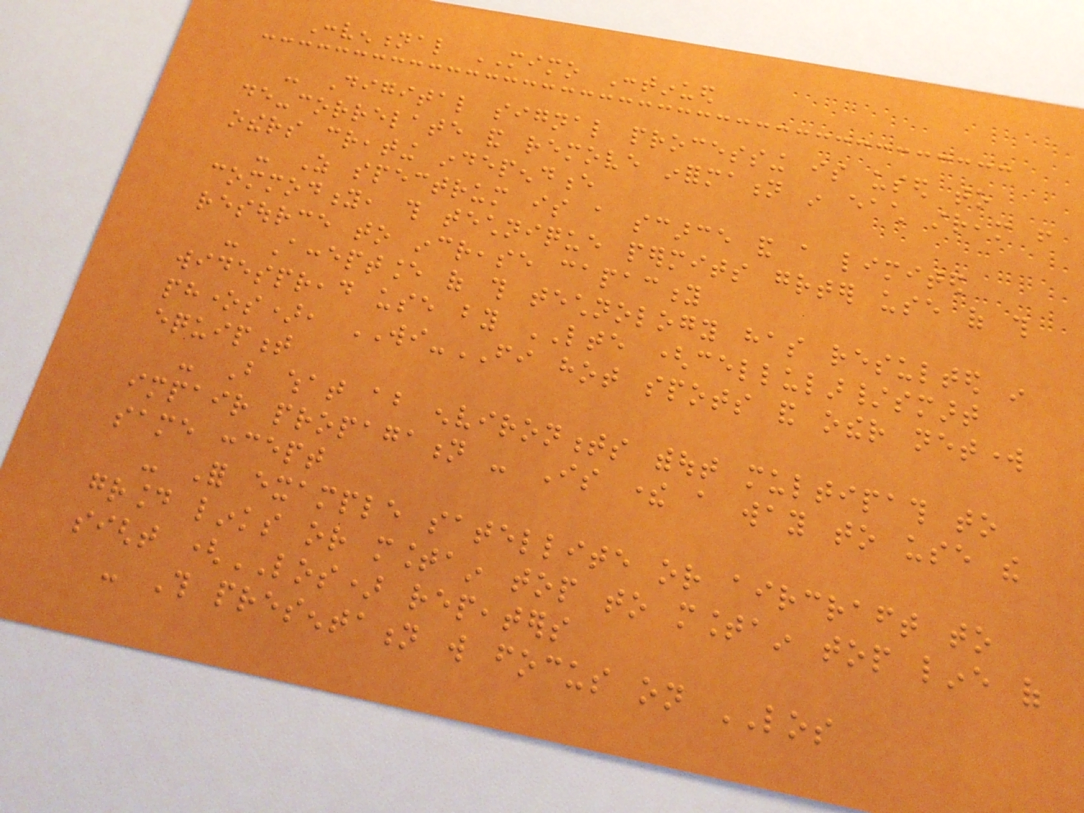Conventional MIMO Continued
- Digital signal processing is used to
de-correlate and remove information in each stream from
others creating independence
- As spectrum is a scarce and a limited
commodity, this technique permits greater use of this
resource to increase capacity
- Acceptance of this technology has resulted in
widespread use by LTE (cellular/smart
phones), WI-FI hot spots and other network
equipment
- But what about environments without multipath to
impair propagation - Is there a way to use the
same concept
- For example satellite or aircraft to
ground links or mountain top to mountain top line of
sight (LOS) repeaters
- This presentation will focus on LOS
